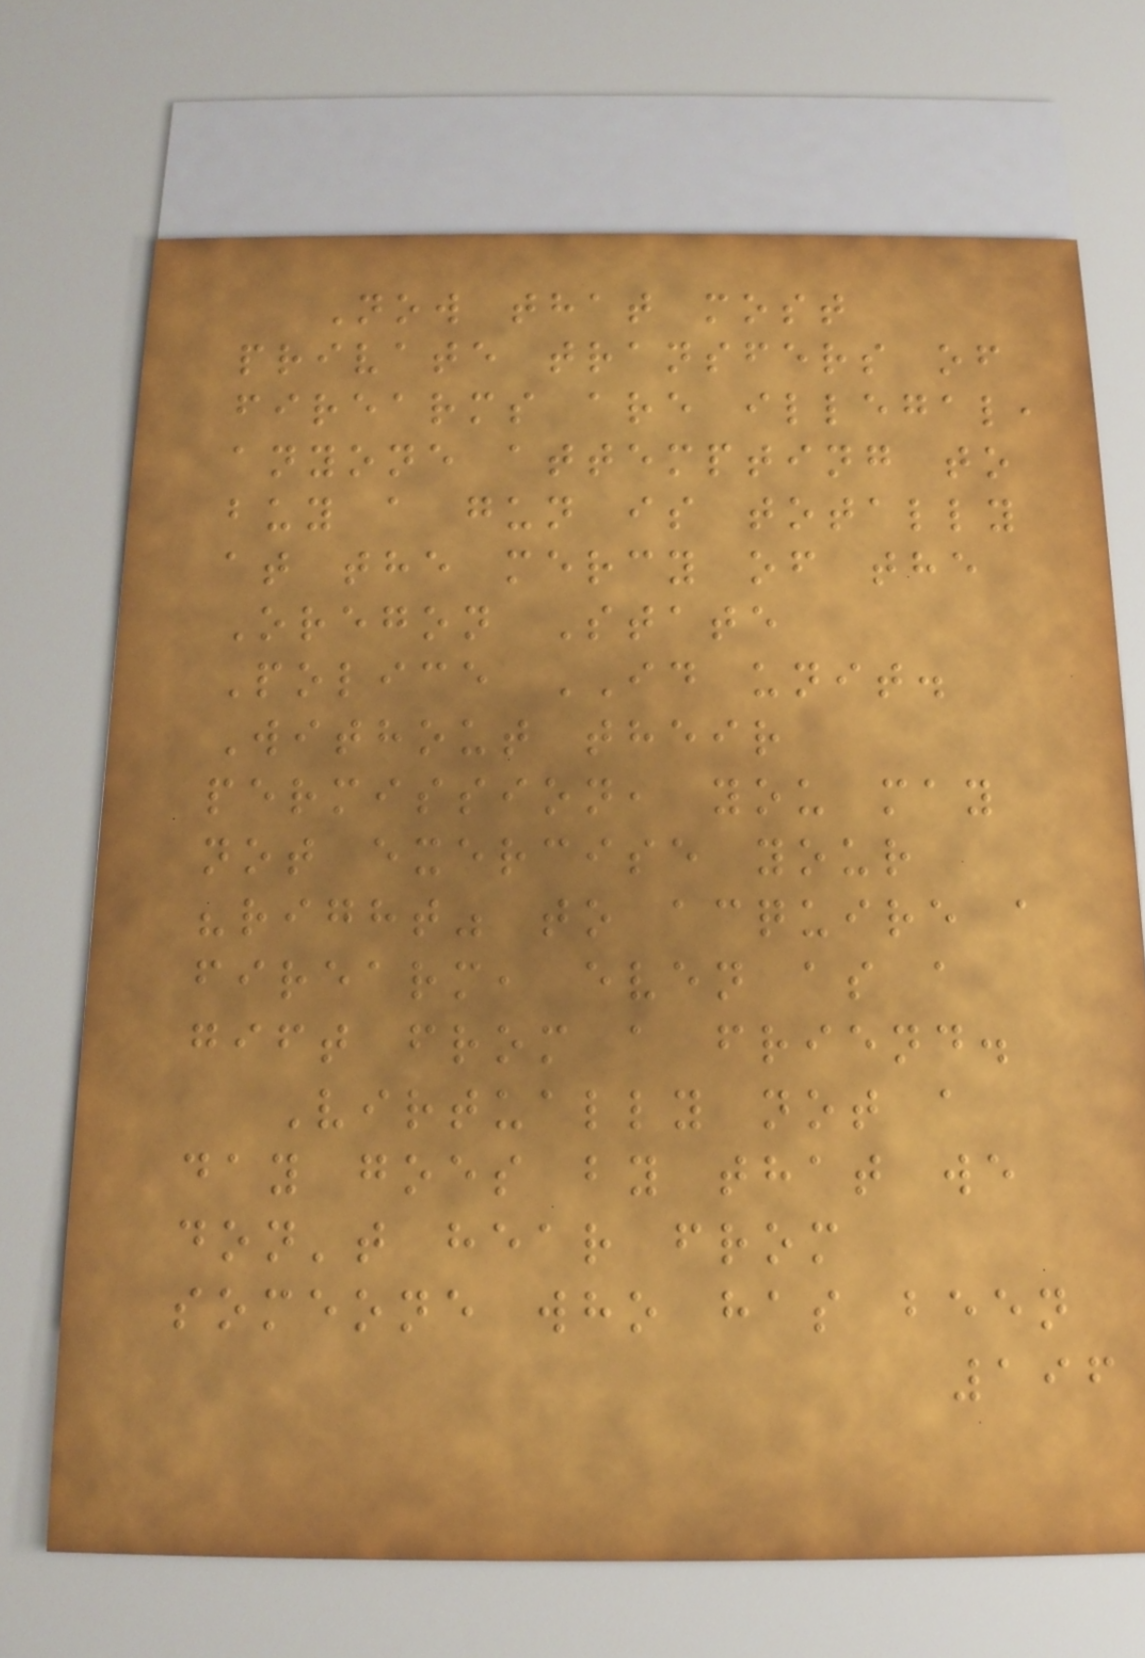Now that most
private transfers of
firearms are illegal,
anyone attempting to
buy a gun is totally
at the mercy of the
Oregon State
Police ID unit.
Without their
permission, you may
not exercise your
"right" to acquire a
firearm, even as a
gift from a friend.
Virtually not a
day goes by that we
don't hear from
someone who has been
196
